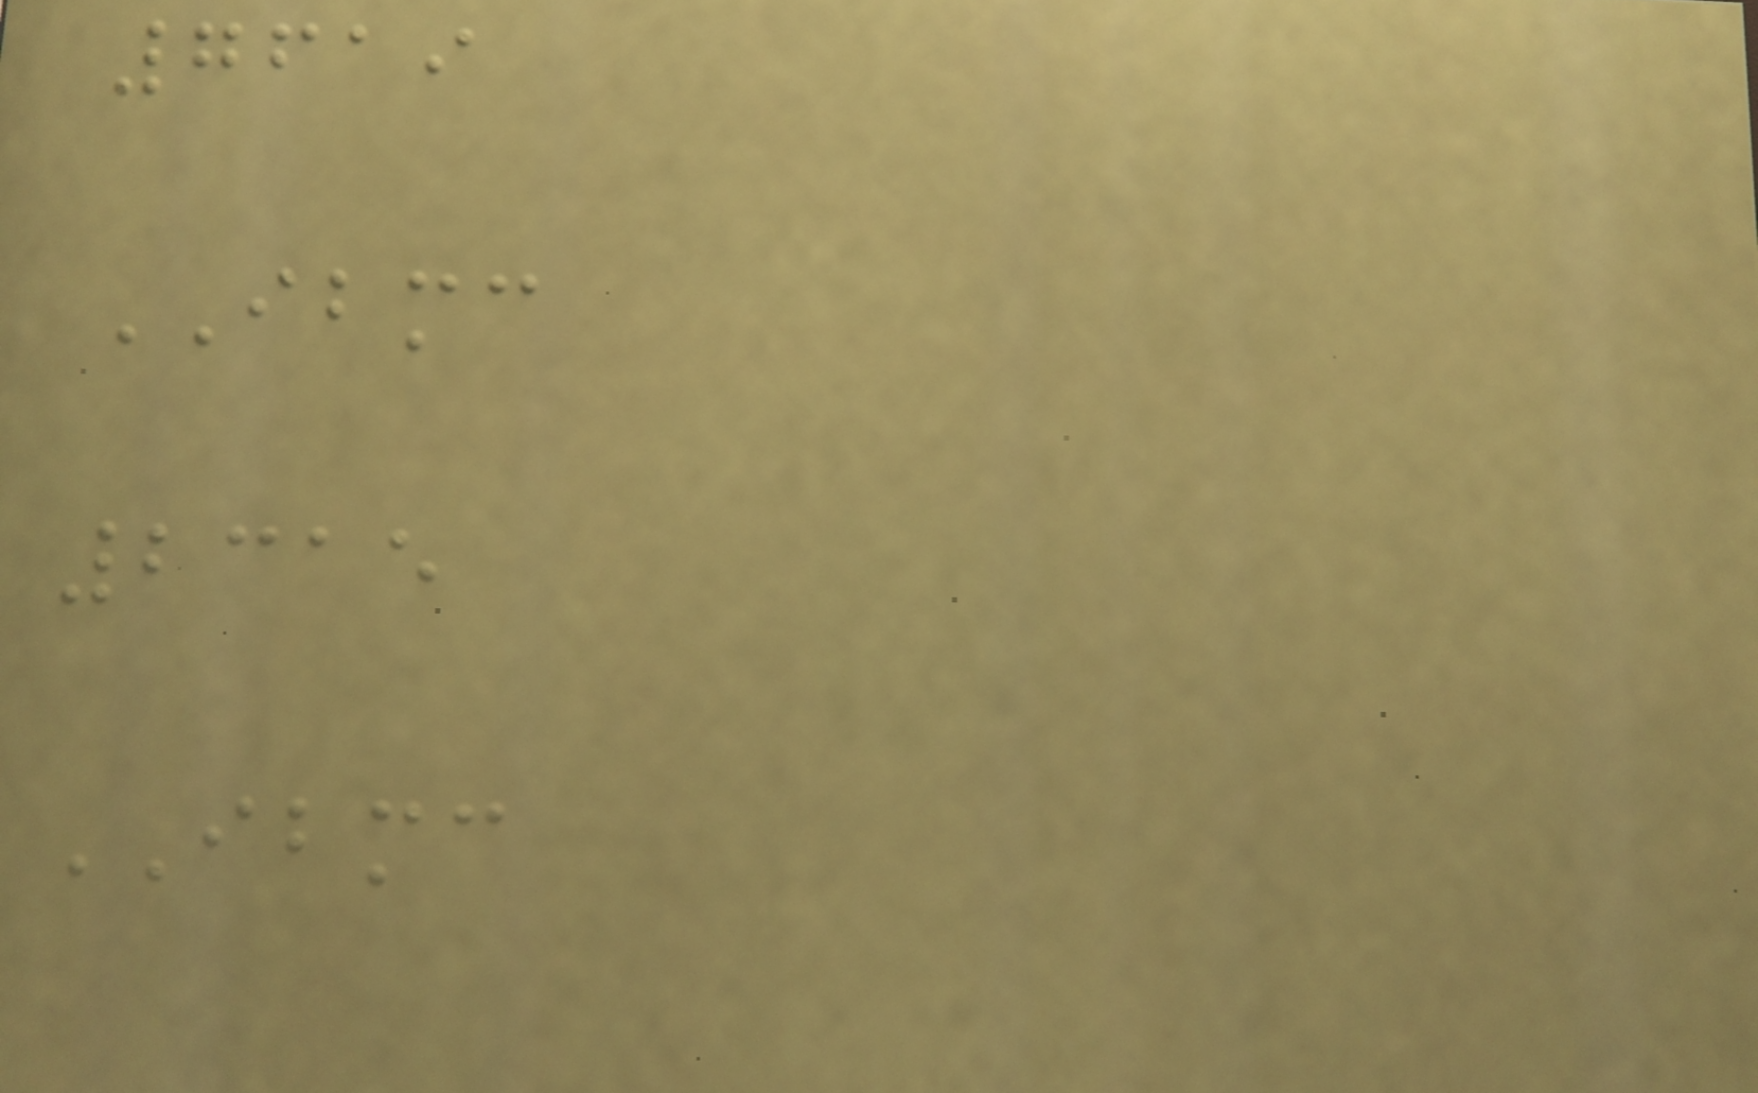7619
IBMC
2315
IBMC
